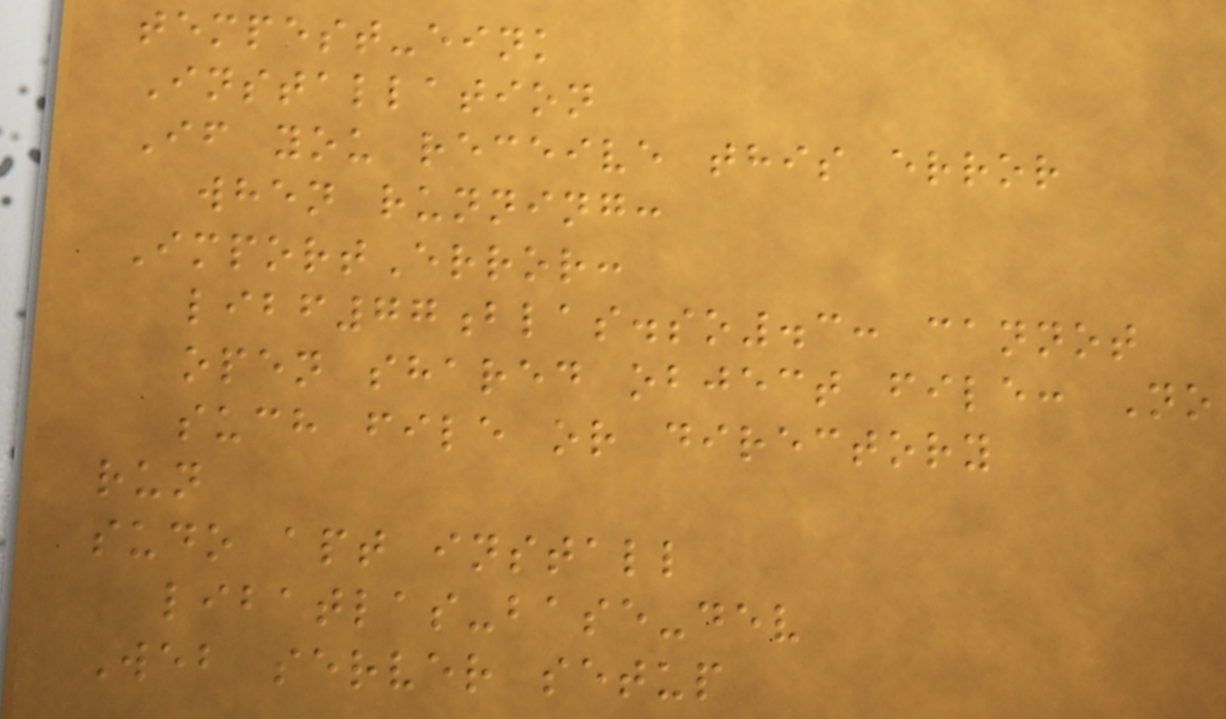tempest-eink
Installation
If you receive this error
when running:
ImportError:
libf77blas.so.3: cannot
open shared object file: No
such file or directory
run
sudo apt install
libatlas-base-dev
Web server setup
